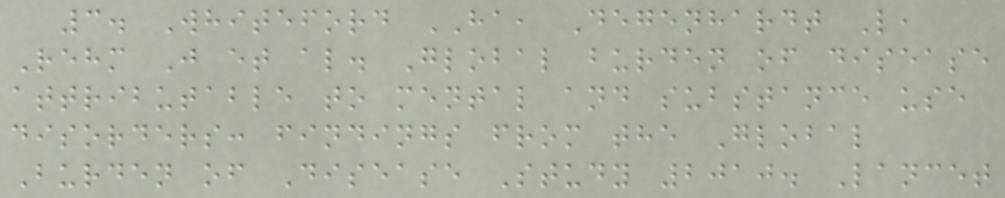3. Whiteford HA, Degenhardt L,
Rehm J et al. Global burden of disease
attributable to mental and substance use
disorders: findings from the Global
Burden of Disease Study 2010. Lancet
